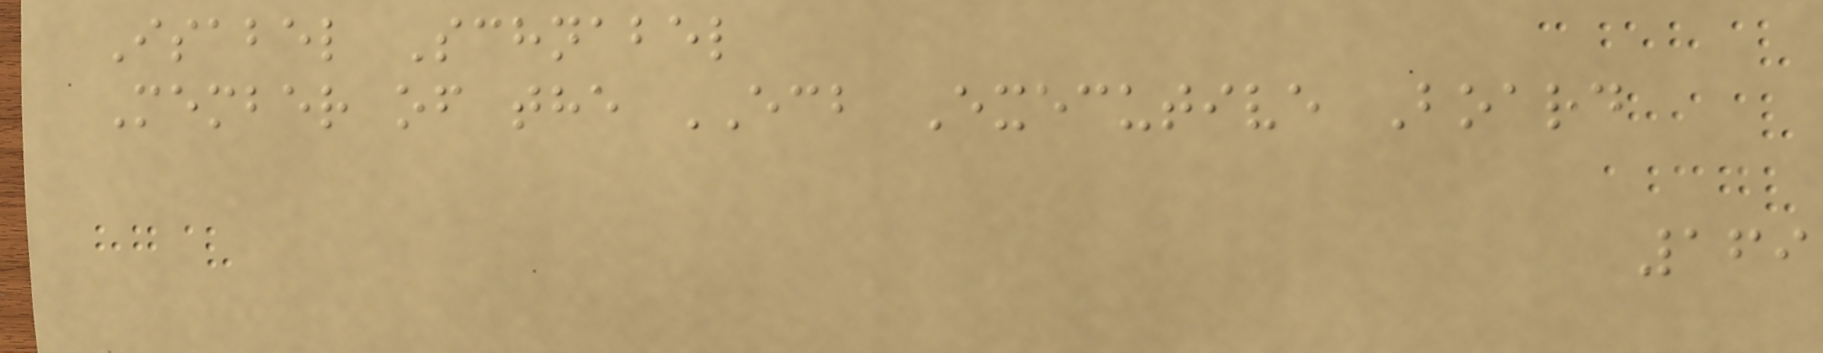Isabel Schnabel
Member of the ECB Executive Board
169
